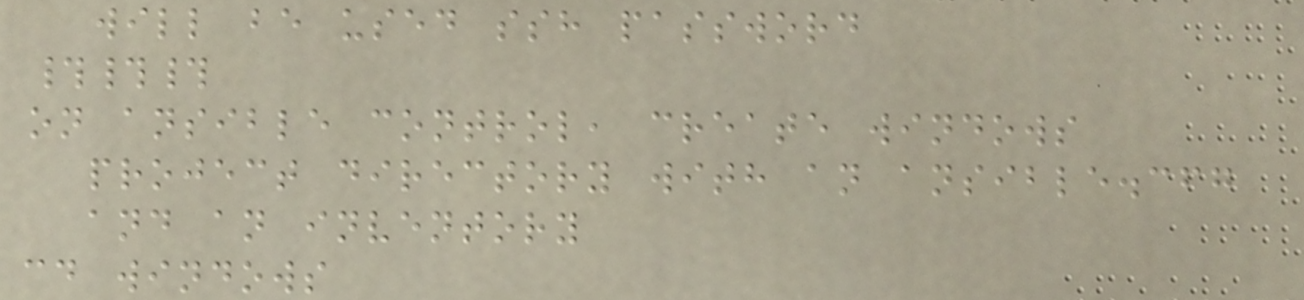will be used ssh password
###
on ansible control, create windows
project directory with an ansible.cfg
and an inventory
cd windows
